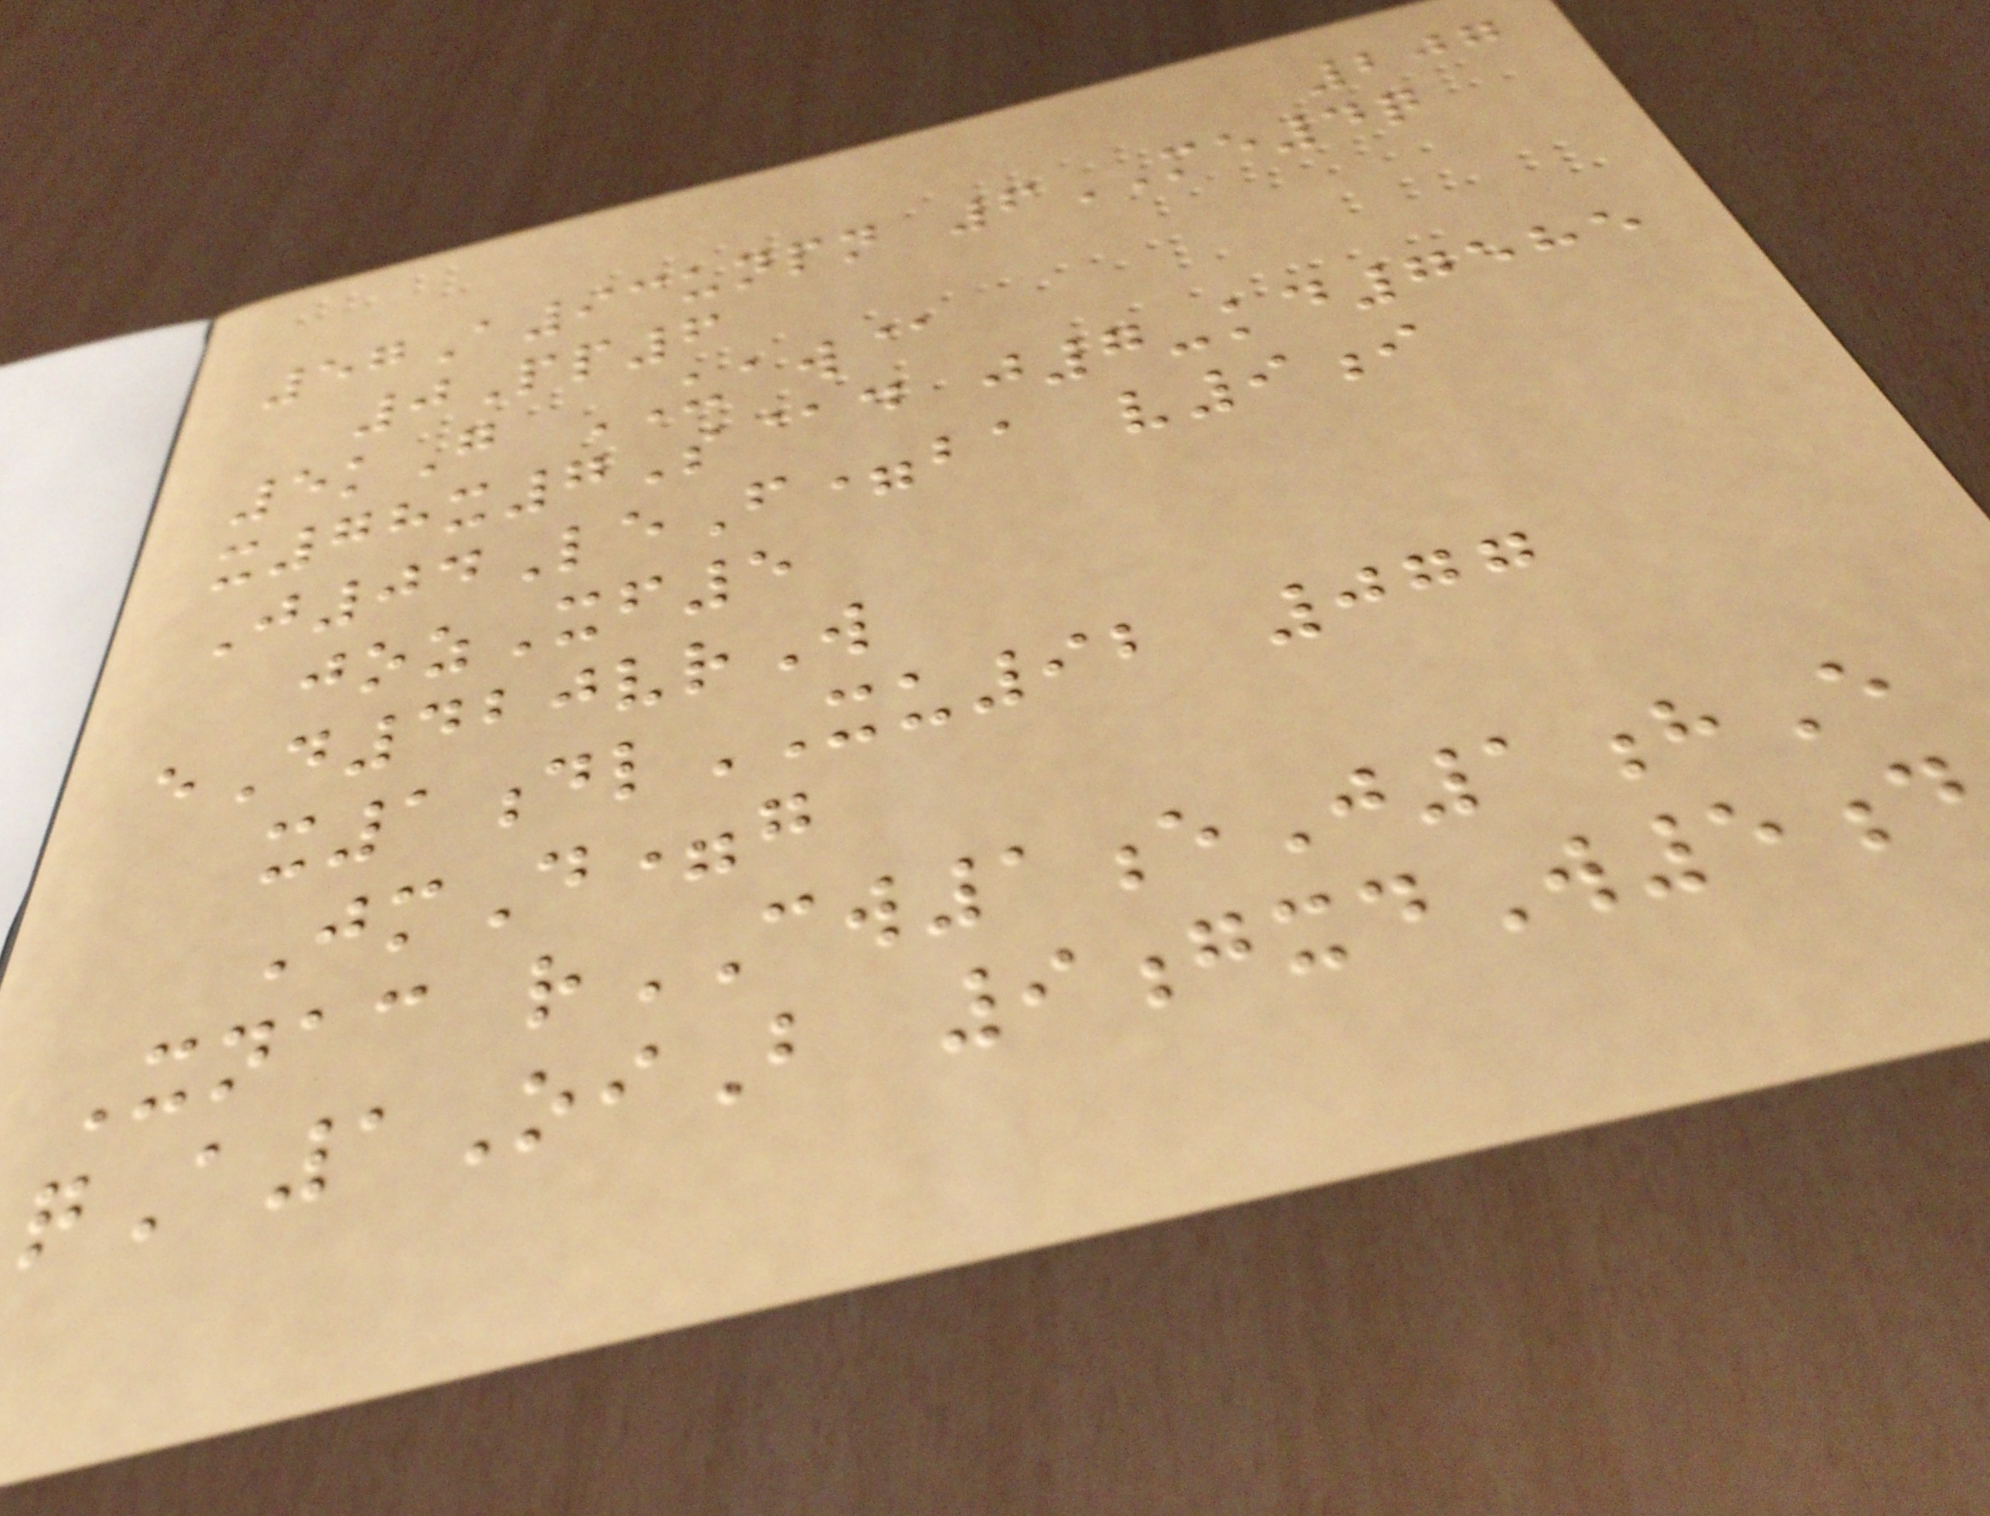207
57A93unpn 6ME4q
0Pp6
5kG UAW@
x78x7S@d j7-kd7585
J04LeF=ba v9i
jozXf5
eD420vrW
x1dlXU92 077
JmD=g
Xnac rCW1eJ1hE
qA1OiB 9gxdW5d
